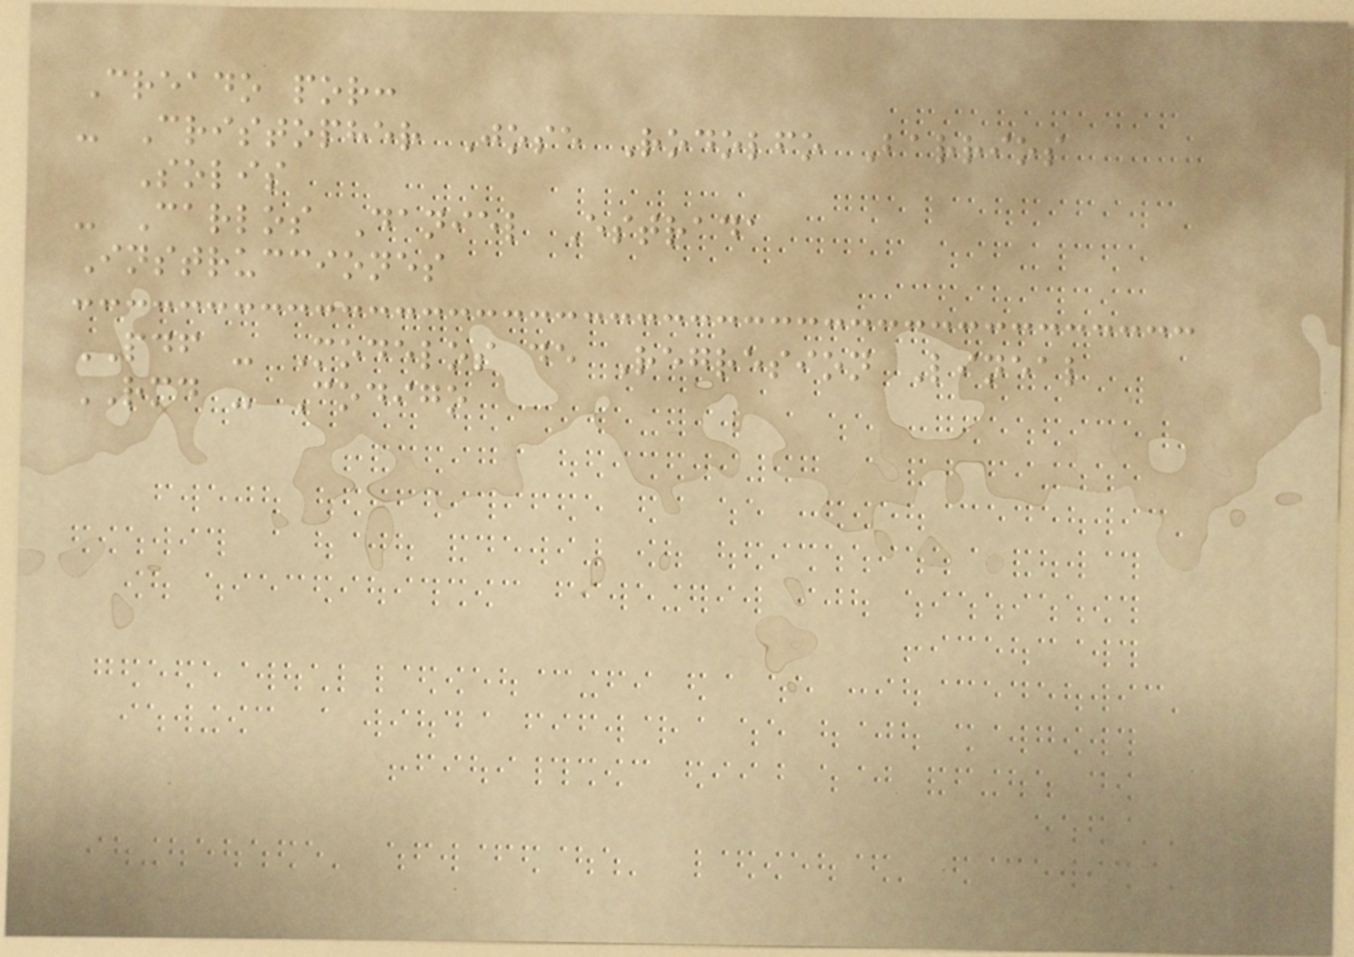Creado por:
- Cristopher Jose Rodolfo Barrios
Solis
- Carlos Daniel Estrada
Instrucciones
PDF - Modelos de Regresion Lineal
RMD - Codigo
